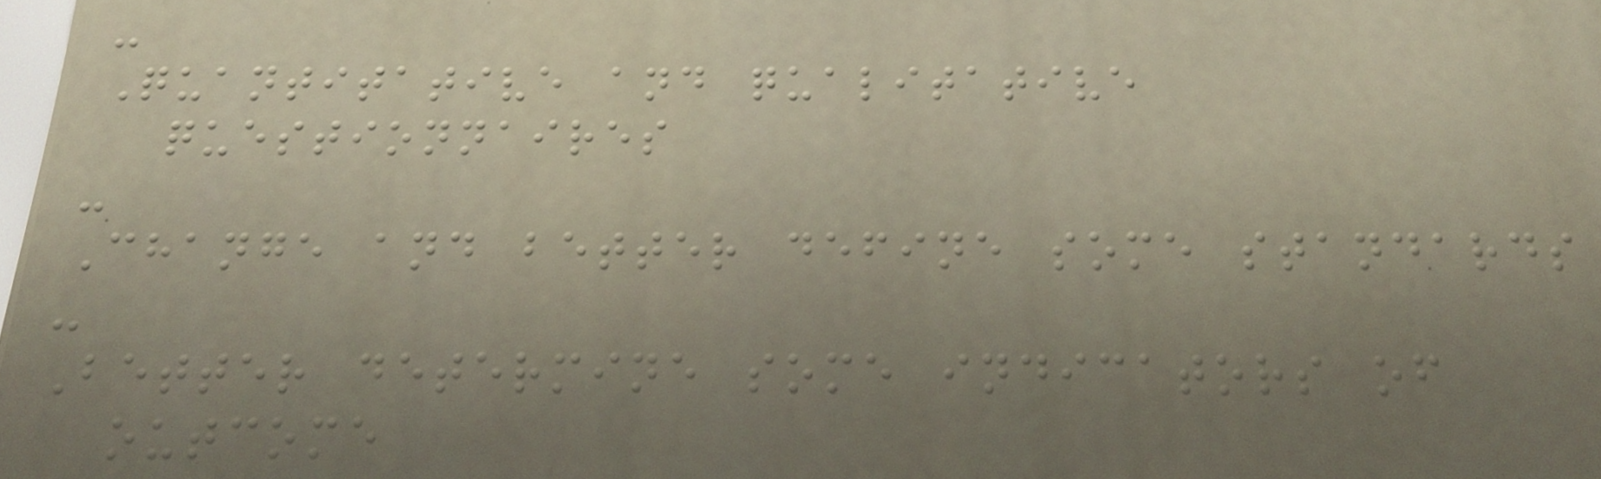-
Quantitative and qualitative
questionnaires
-
Change and better define some standards
-
Better determine some indicators of
outcome
